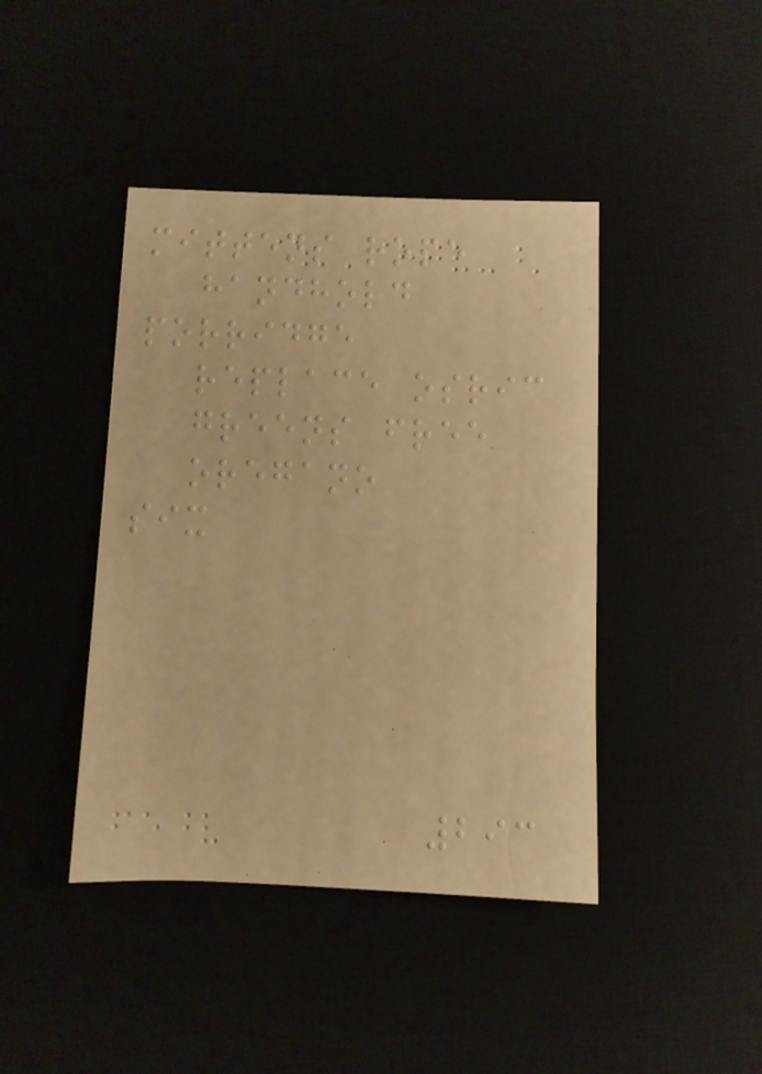mittens rope
handhold
porridge
replace osric
greens free
oregano
six
293
